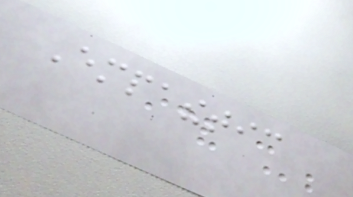Empathetic
